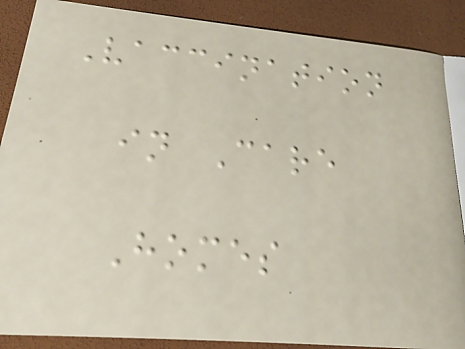Vaccination
in Care
Homes
